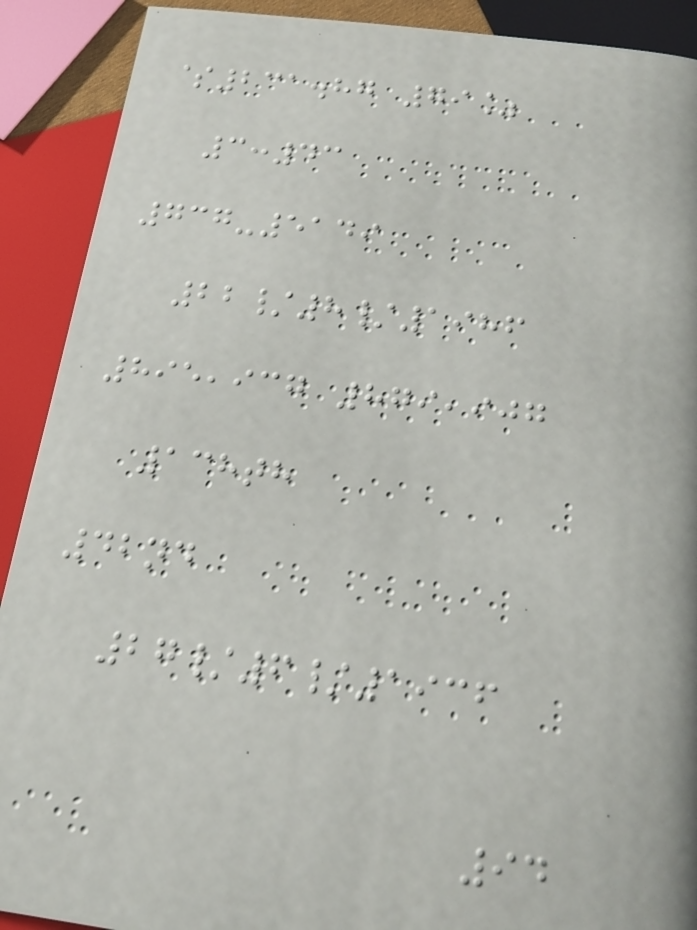$231.87 79%
3:43
737-5149
22/8/1986
895,937 879,907
138th
42nd
27/6/1936
94
